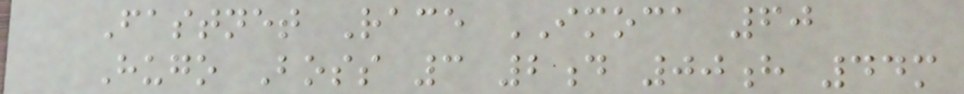Fastnet Race IMOCA 60
Hugo Boss 3 2d 00h 44m
